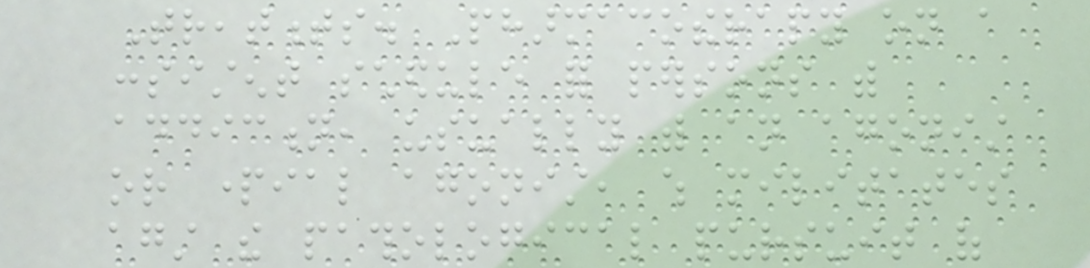Treatments. Pharmacotherapy on a
consistent schedule for persons with
addiction, usually with an agonist
or partial agonist, which militates
against the pathological pursuit of
